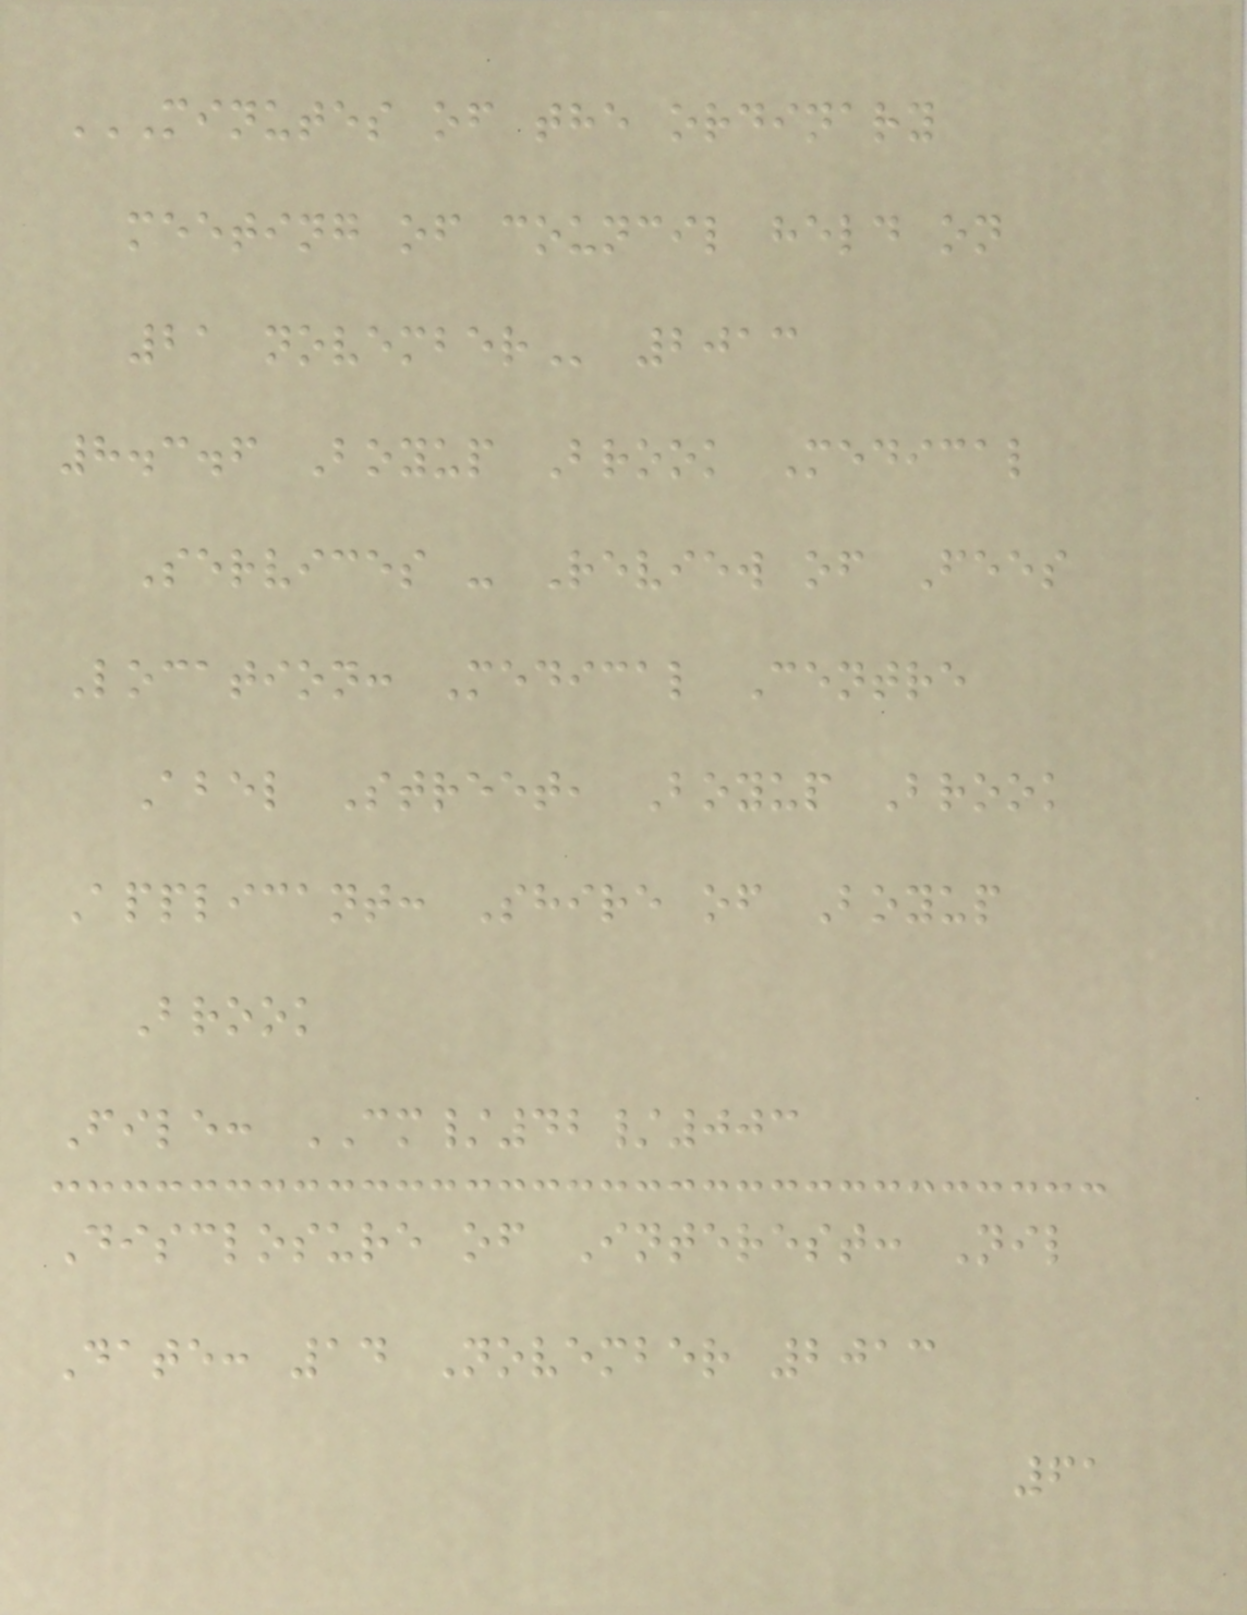MINUTES OF THE ORDINARY
MEETING OF COUNCIL HELD ON
21 NOVEMBER 2013
8.3.6 Boyup Brook Medical
Services - Review of Fees
Location: Medical Centre
Abel Street, Boyup Brook
Applicant: Shire of Boyup
Brook
File: CM/42/003
Disclosure of Interest: Nil
Date: 14 November 2013
61
